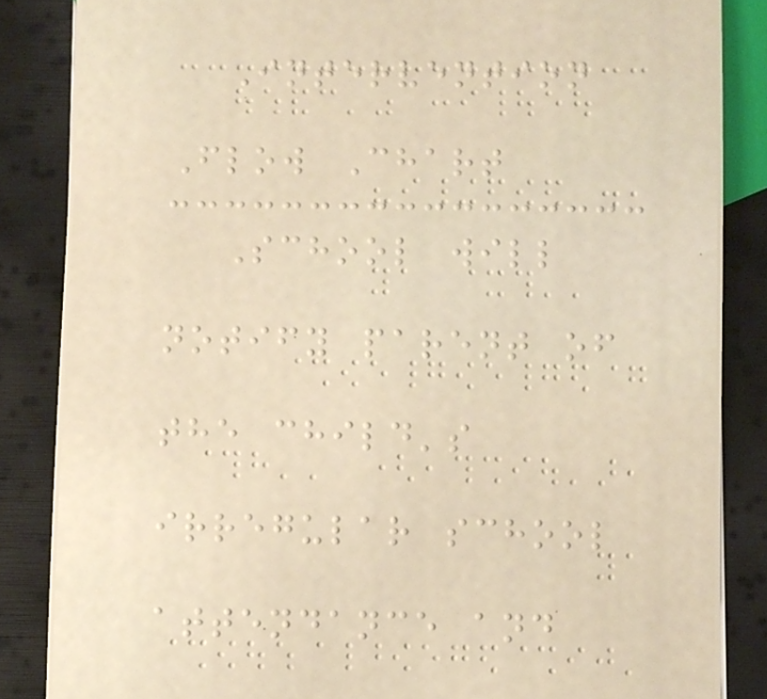Intervention
Flow Chart
School will
notify parent of
the child's
irregular school
attendance and
